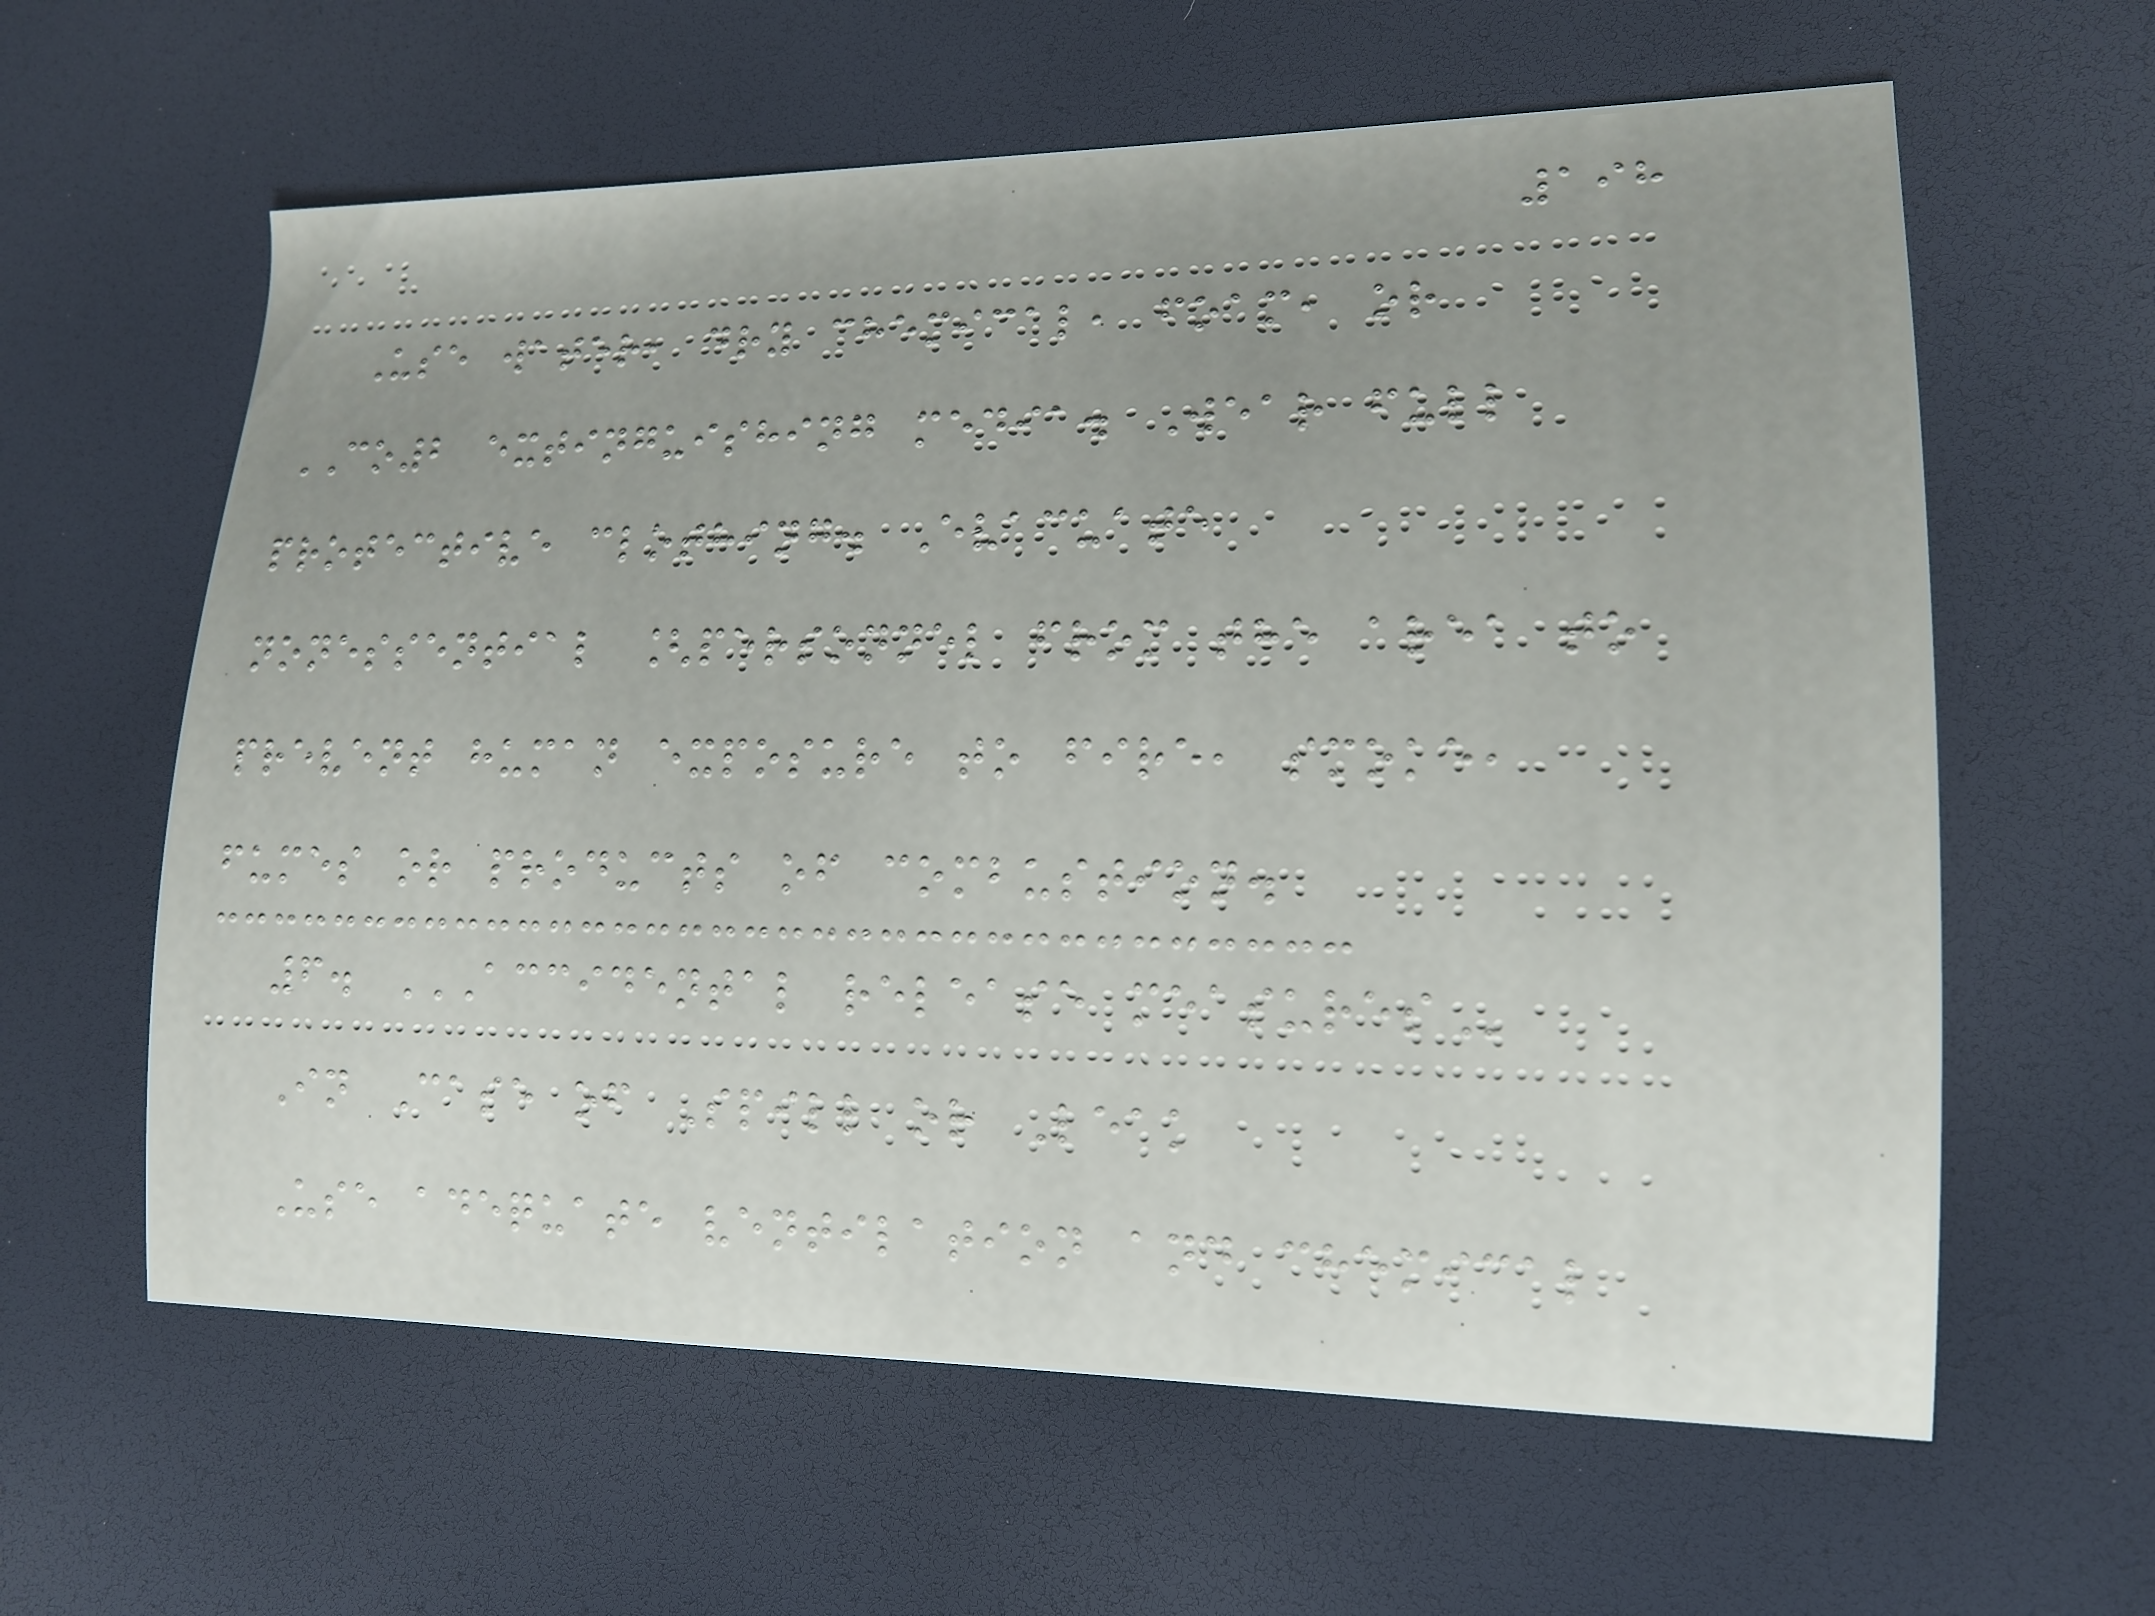198
Use water, dry chemical, foam, or
CO2 extinguishing media. Wear full
protective clothing. Evacuate
nonessential [personnel from the area to
prevent human exposure to fire, smoke,
fumes or products of combustion.
6. ACCIDENTAL RELEASE MEASURES
In Case of Spill or Leak
Use adequate ventilation and chemical
